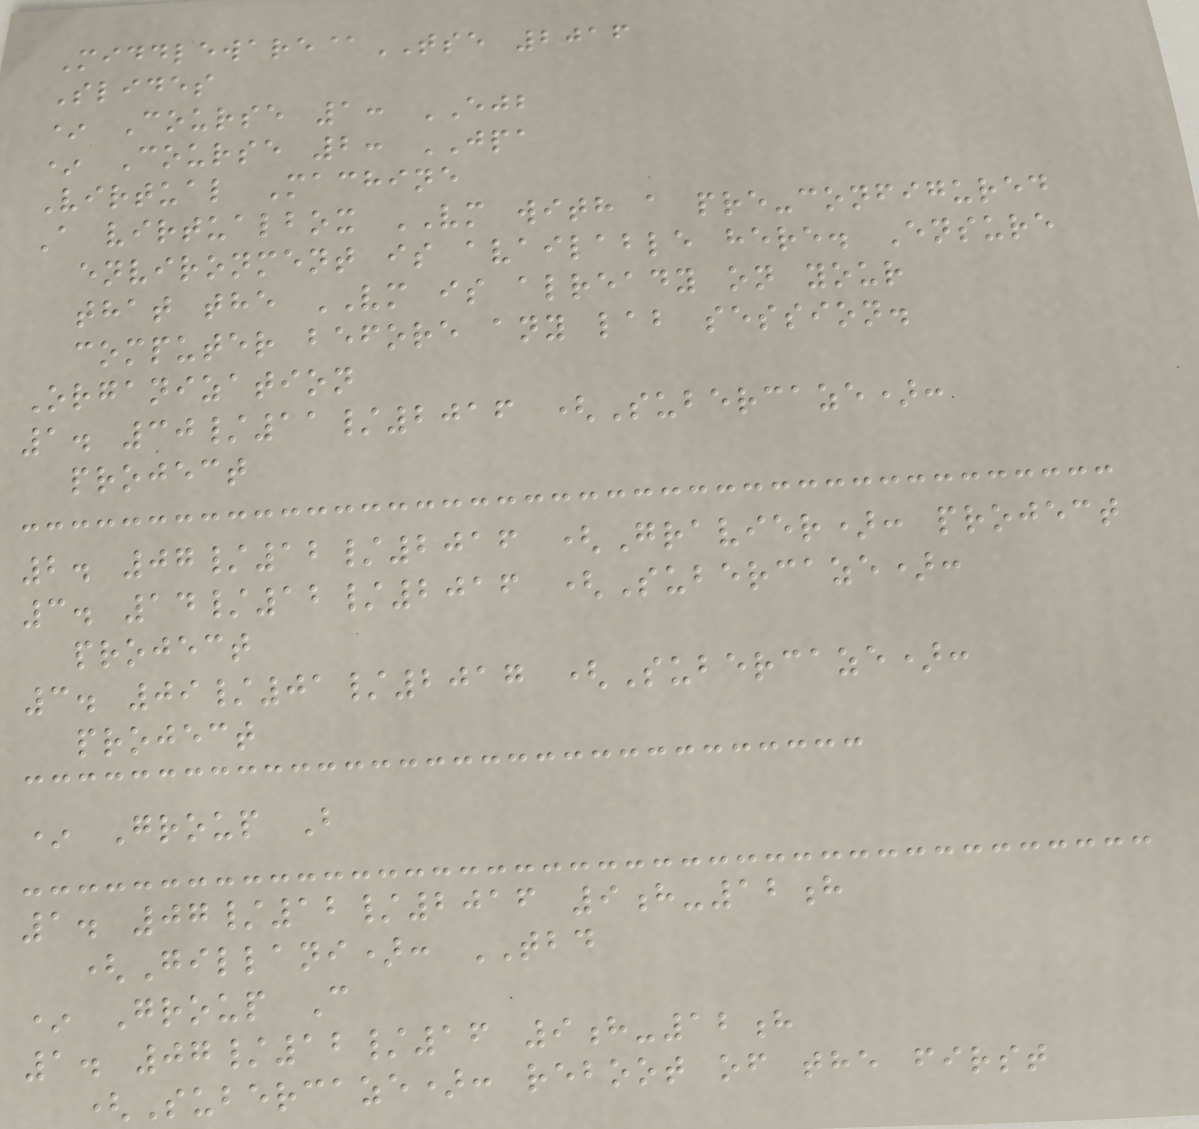Middleware@TSE 2016
Slides
* Course 1: EJB
* Course 2: JPA
Virtual Machine
A virtualbox VM with a pre-configured
environment is available here. Ensure
that the VM is already on your
computer before any lab session.
Organization
1. 30/11/2016 (Subercaze):
project
2. 07/12/2016 (Gravier): project
3. 14/12/2016 (Subercaze):
project
3. 09/01/2017 (Subercaze):
project
* Group B
1. 07/12/2016 9h-12h
(Gillani): TBD
* Group C
1. 07/12/16 9h-12h
(Subercaze): reboot of the first
